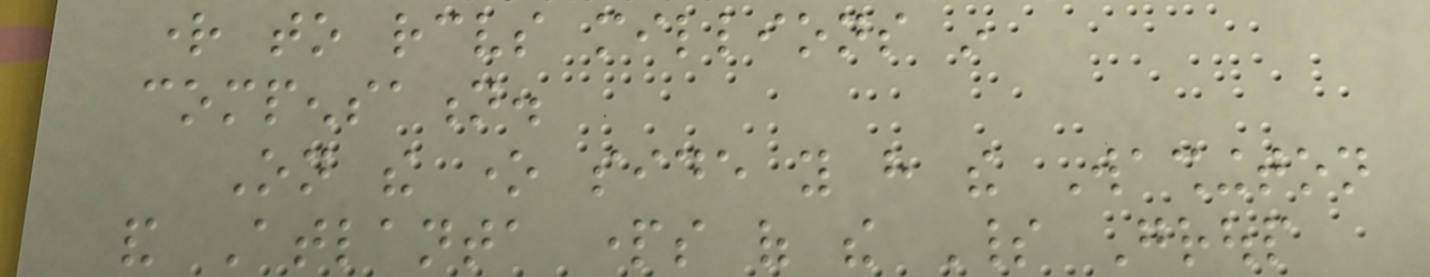right to receives millions in
compensation.
On the one side you have the Washington
and Atlanta parts of the Spirit Group
